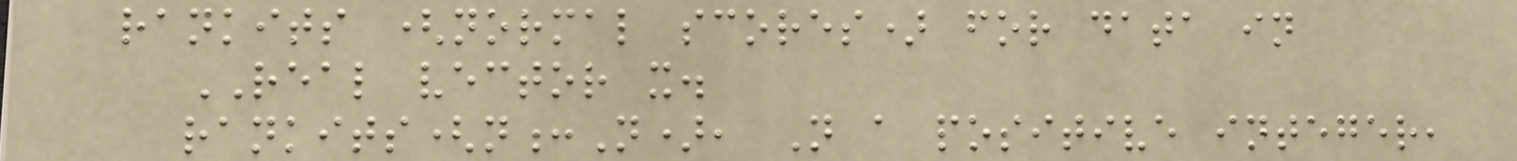rankits (normal scores) for data in
REAL vector x.
rankits(n:N), N a positive integer,
